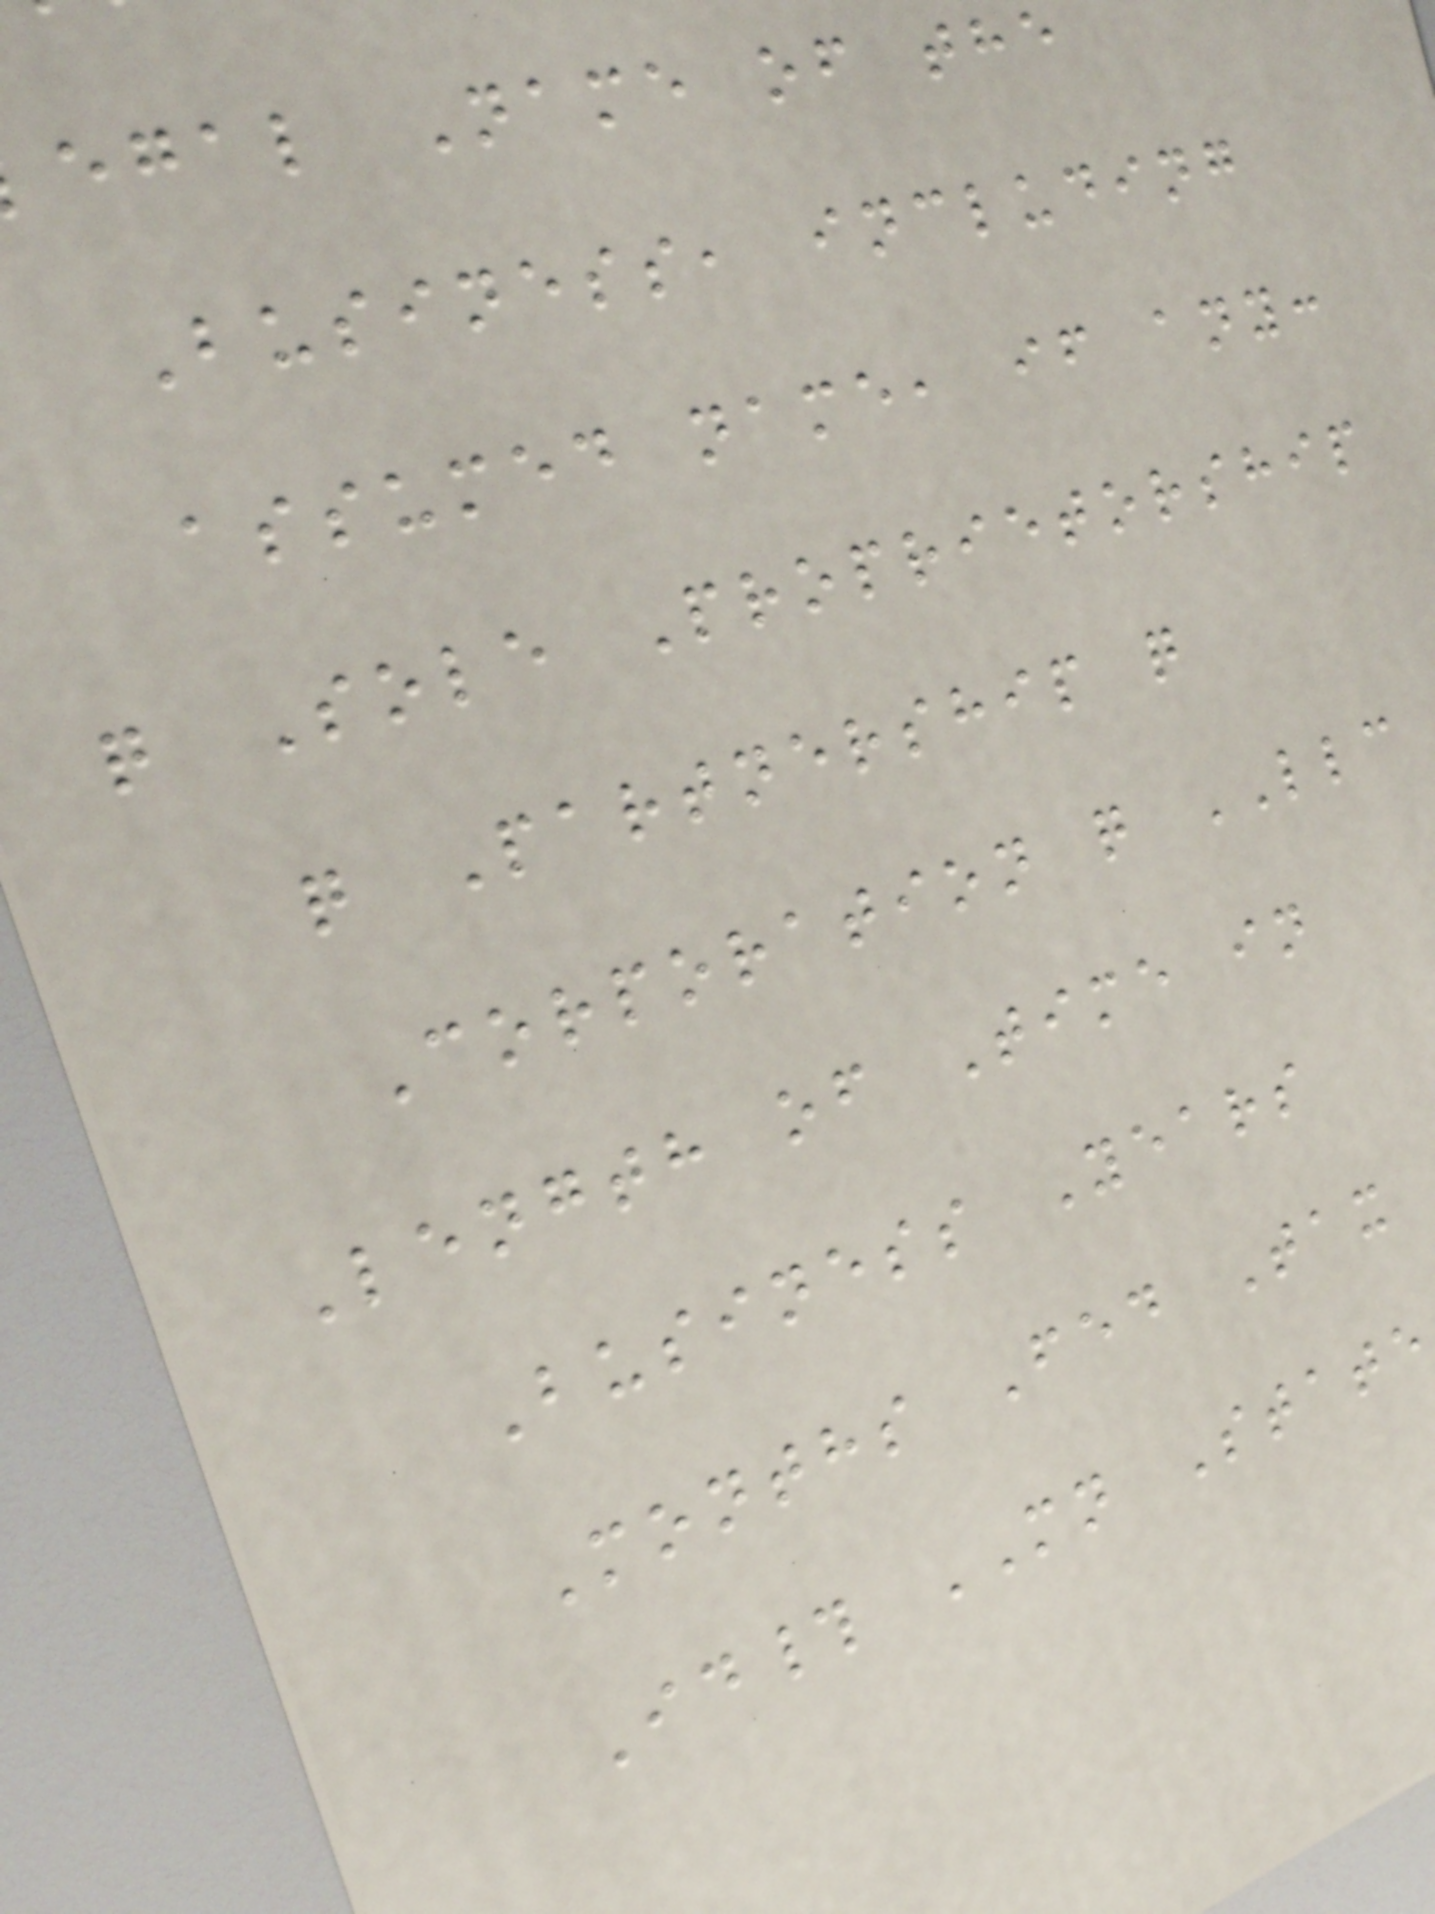egal Name of the
Business, including
assumed name, if any:
q Sole Proprietorship
q Partnership q
Corporation q LLC
Length of Time in
Business Years
Months Fed Tax
Id# MN State
